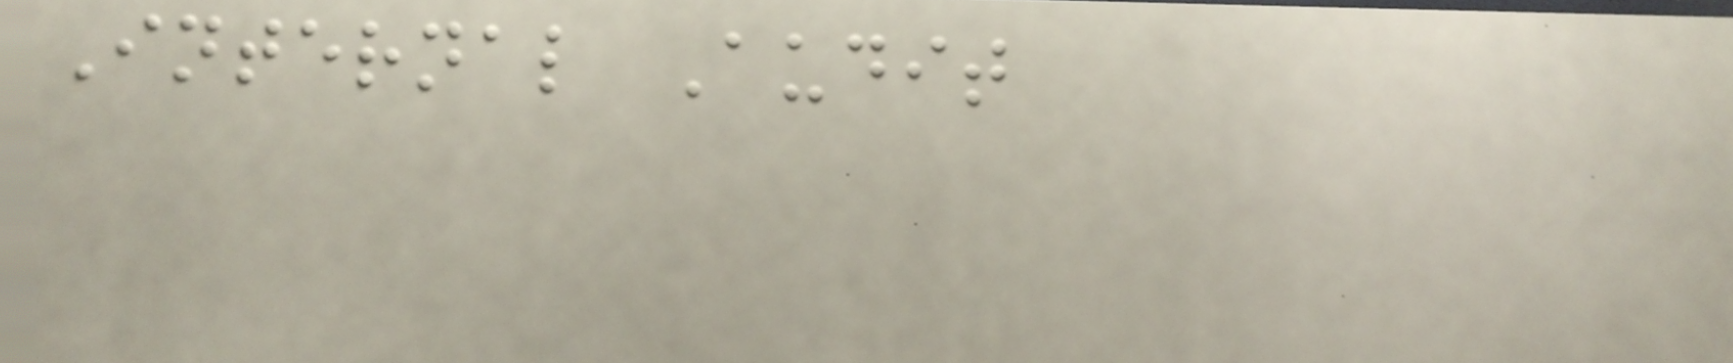Internal Audit
